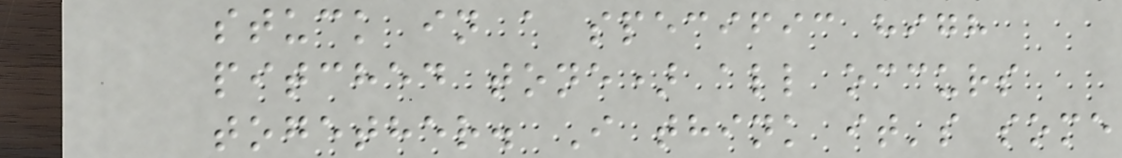stuck in a specific high
pitched tone) all occurs
together. I think it's some
